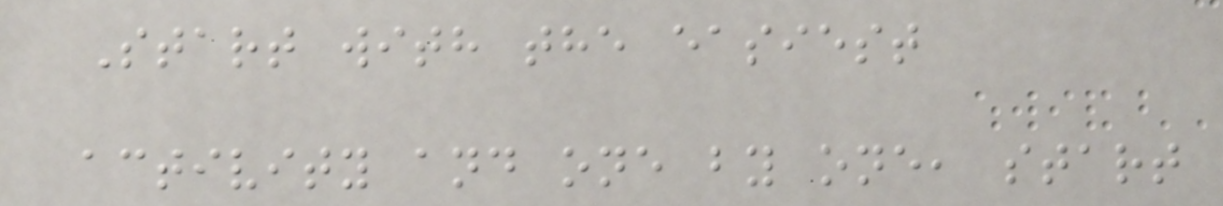Start with the easiest
activity and one by one, start
